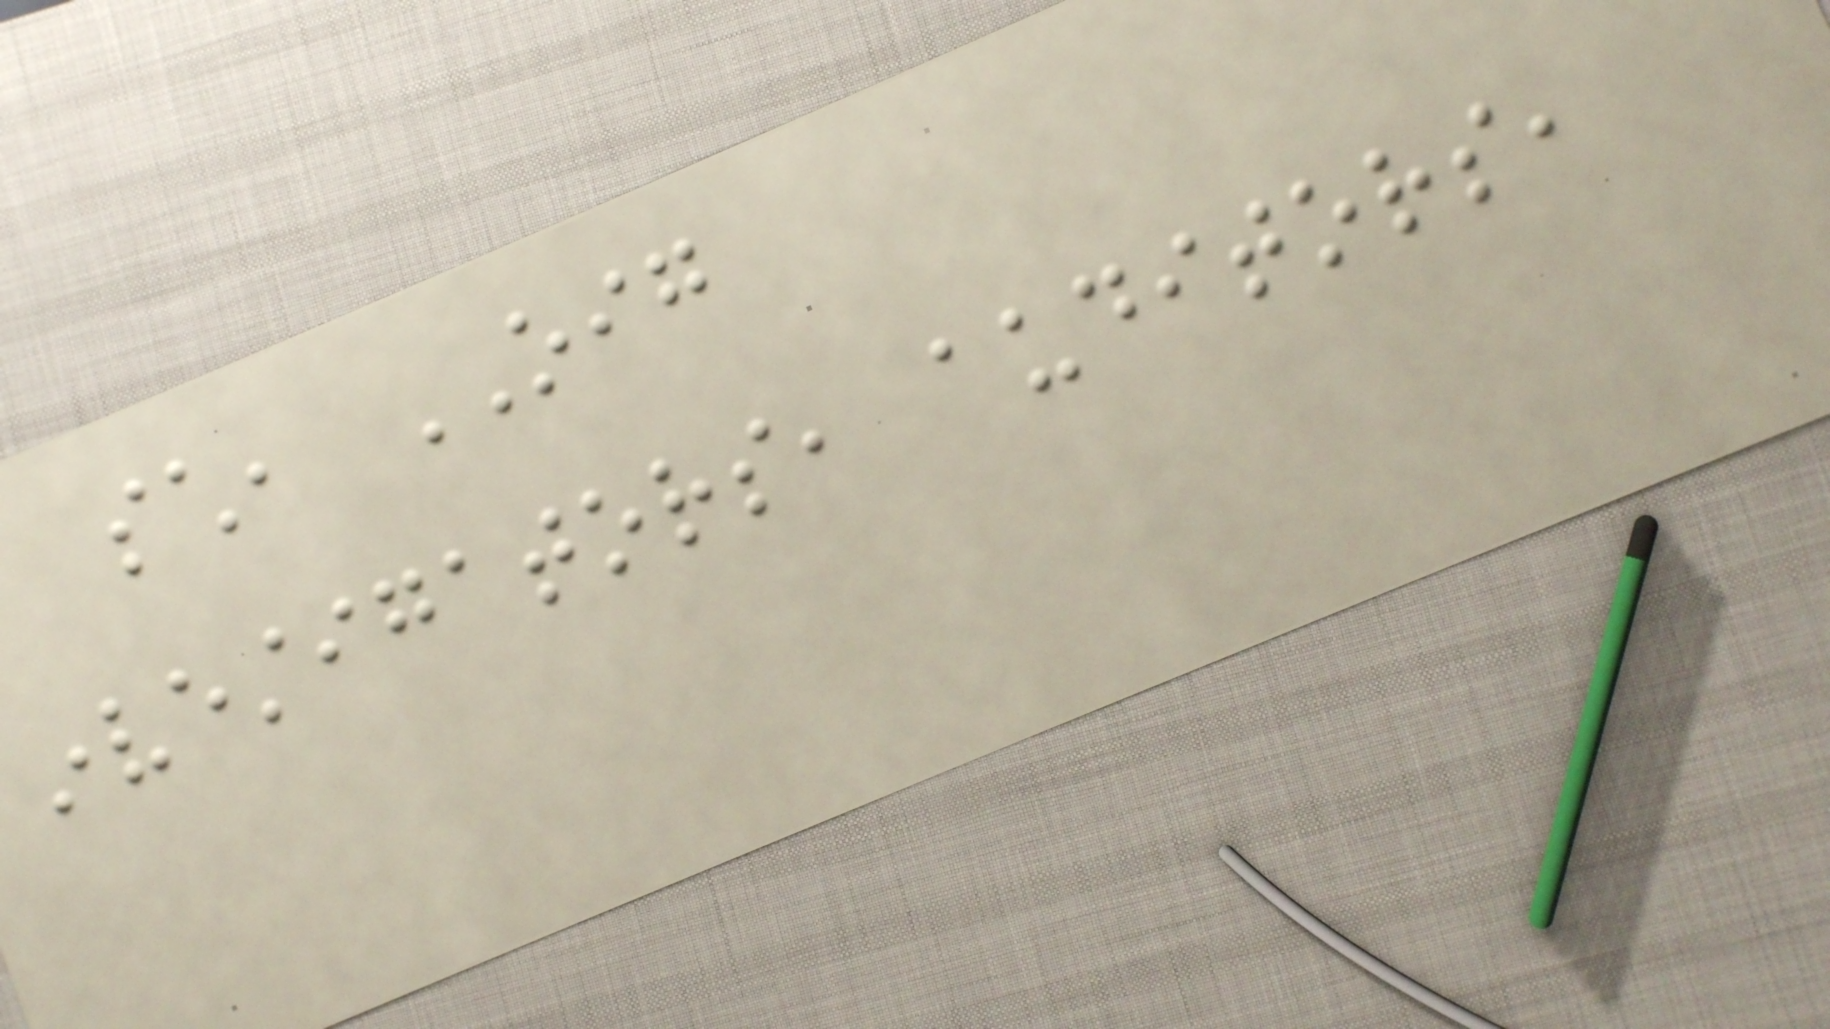such, OIG
investigators, auditors,
